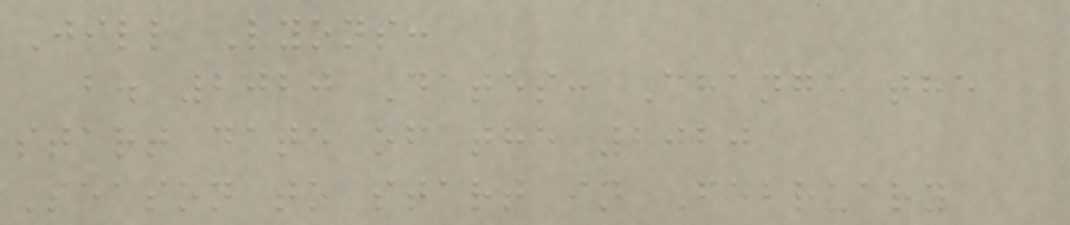Jill Lyons:
b. 2020 Dates: Change the
start date of the 2020
Season to start in February
